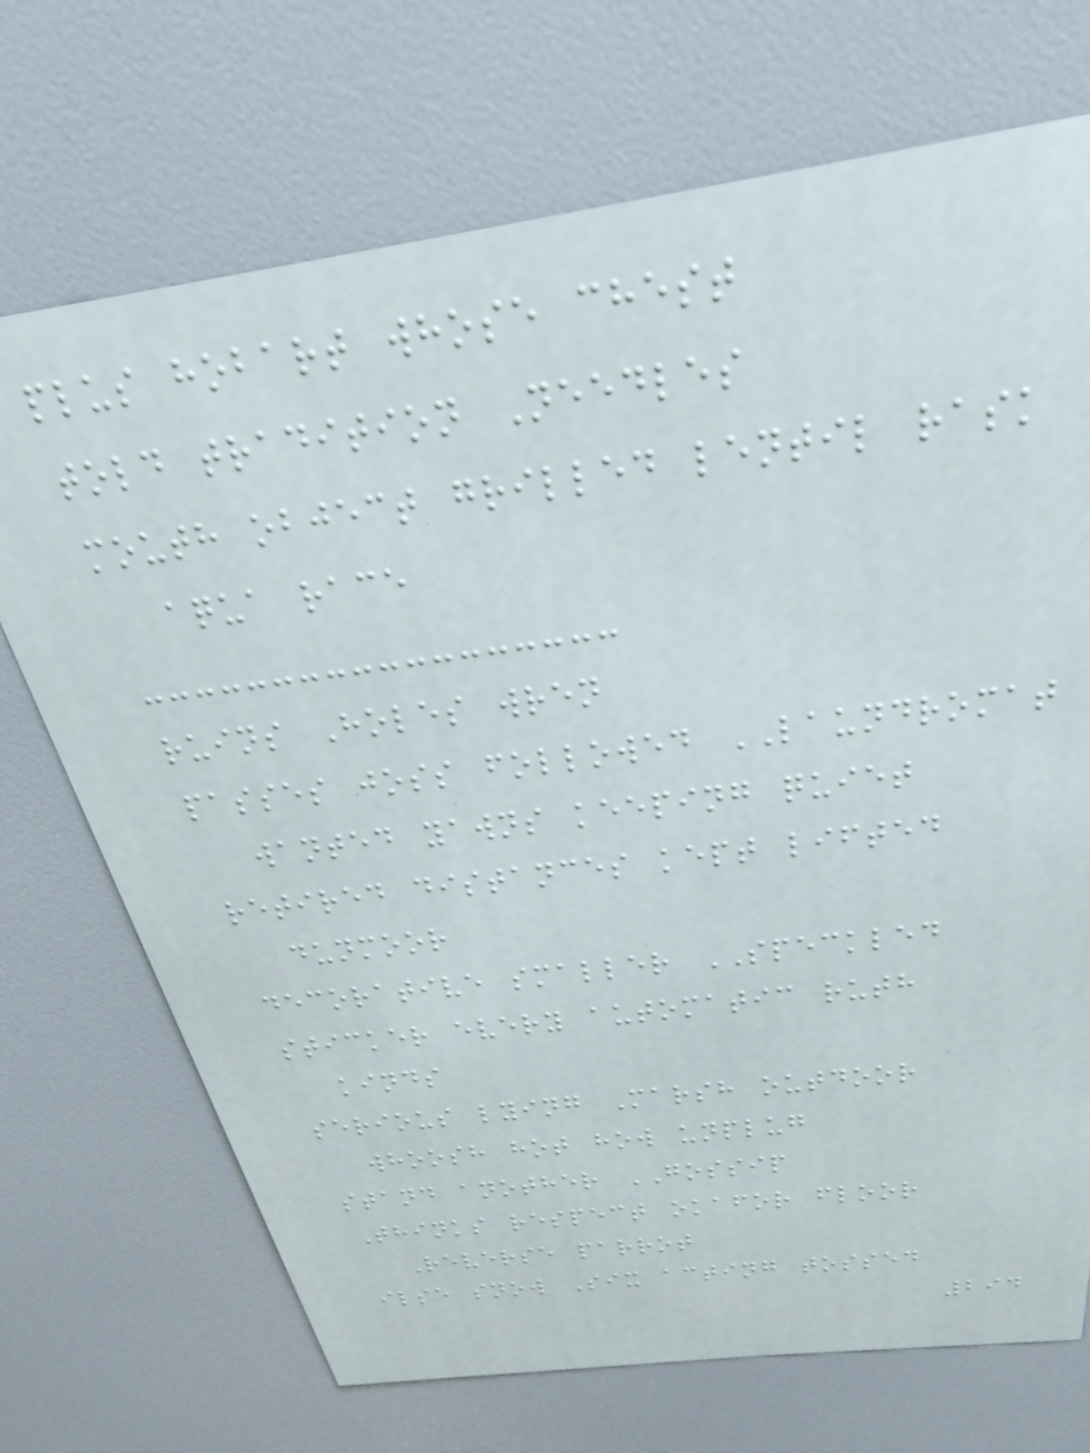plus hobart whose chest
told tradition Needles
mouth object grilled lentil rask
aqua race
ruins Holes wren
passes joss followed LAUNDROMAT
wanted yawns keeping quiet
retired distances kept lifted
dunmoor
decorative smaller SPECKLED
sticker every automatic ruth
kinds
serious lying Marsh outdoor
whoosh hot how unplug
stand another GOSSIP
Thinks respect okafor floor
Reverse parrot
ilse snow Six acting tossed
294
